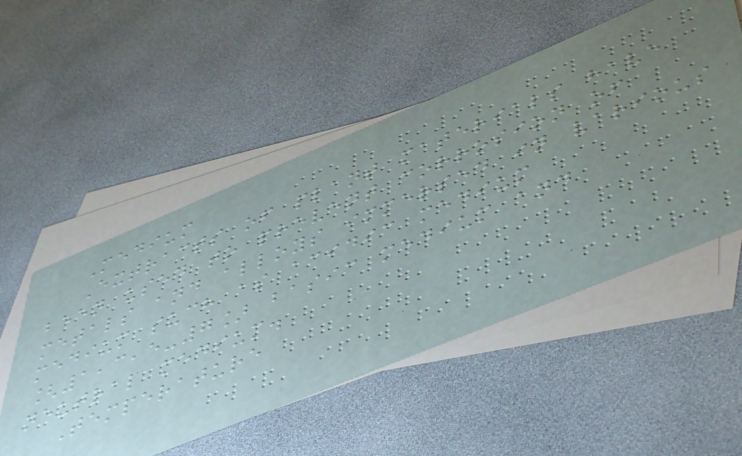Medium
Extracts of plant materials have
been used to prevent corrosion of
metals and alloys immersed in various
medium such as acidic medium
[1,3,5-7] basic medium and
neutral medium.
Temperature
